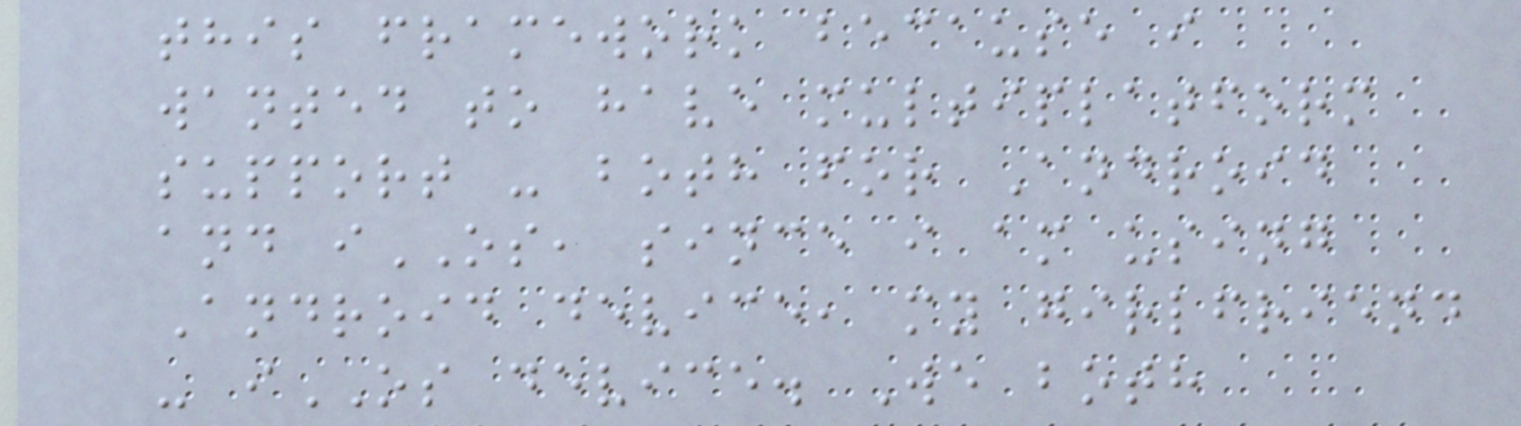this framework because i
wanted to have multiplatform
support - both for Android
and iOS, since i am using
Android device, my girlfriend
- iOS device. We both
